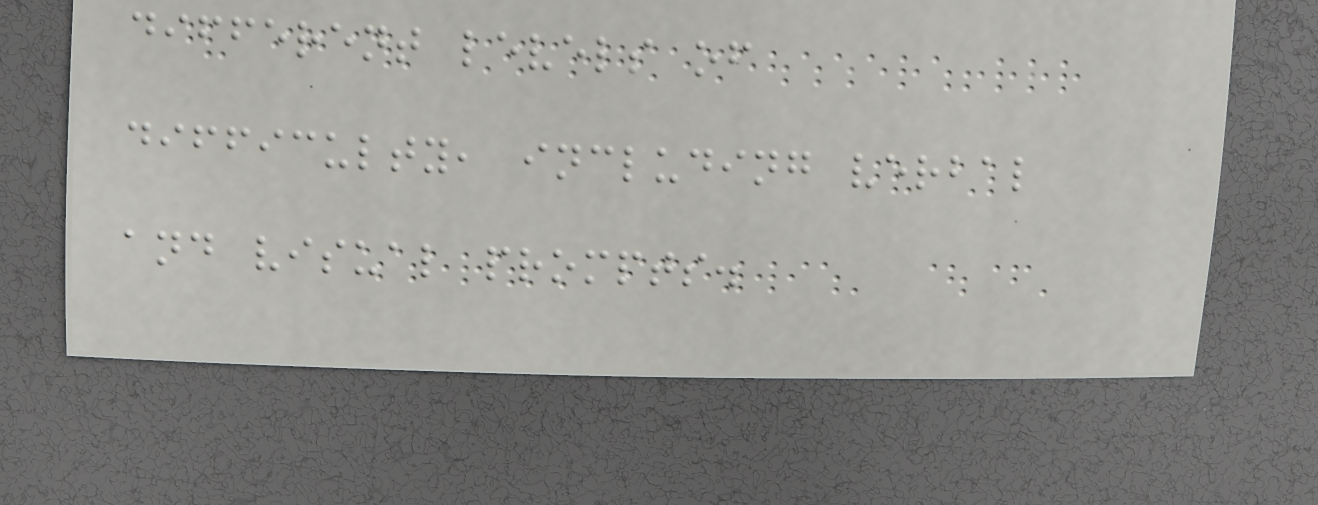different levels of
difficulty, including verbal
and visual prompts.
